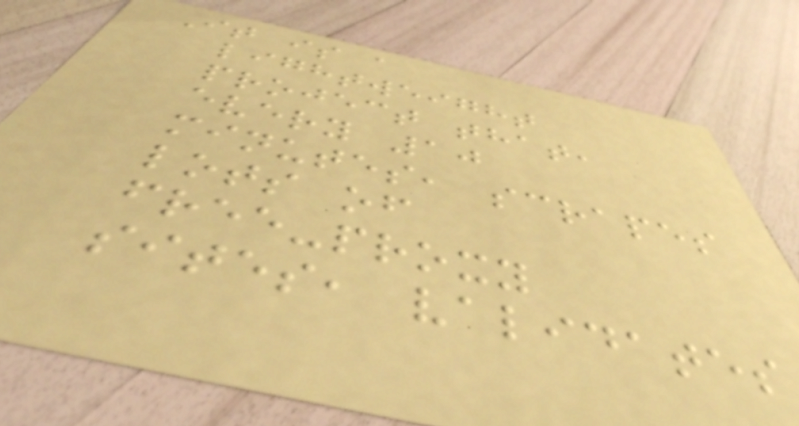It is a
lightweight
project that,
every 10
minutes, scrapes
lots of
free-proxy
sites, validates
